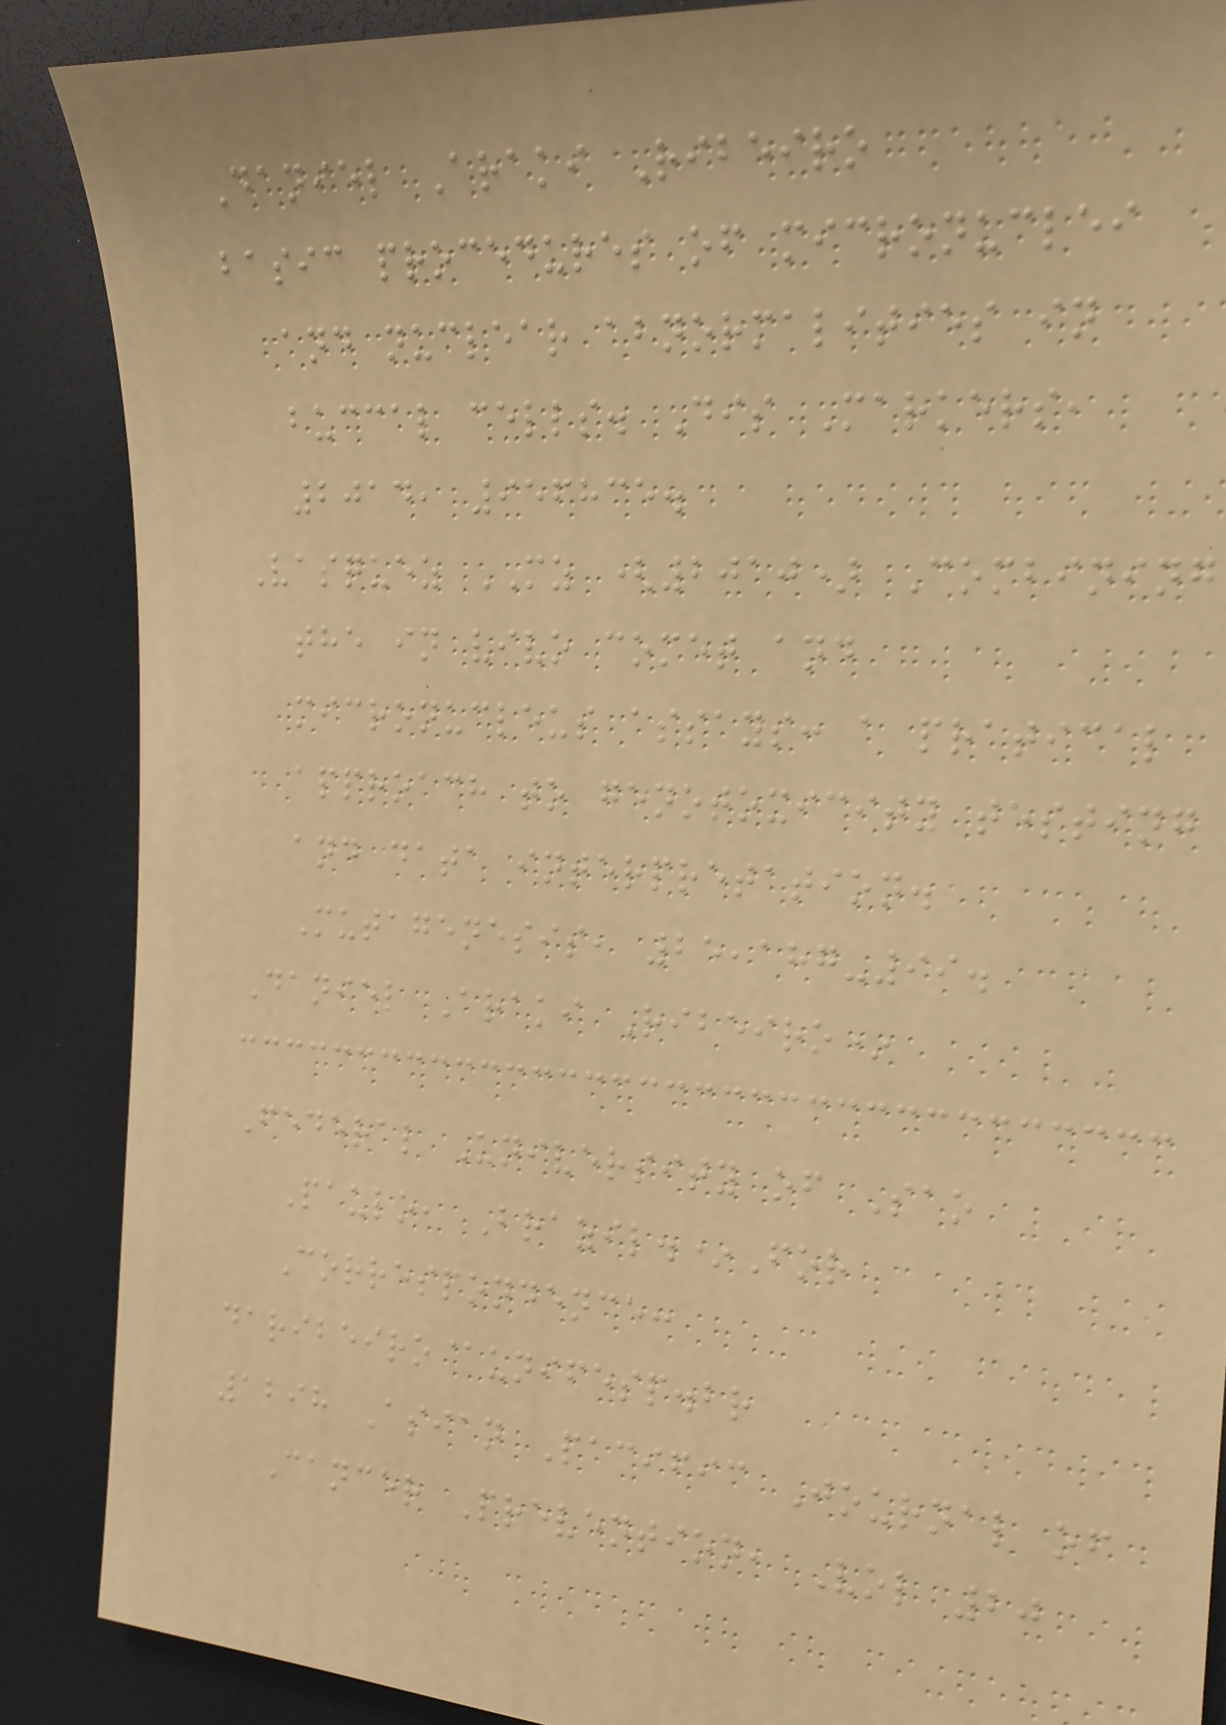Daniel Araki Ribeiro
basic procedures of micronuclei
and nuclear abnormalities in
buccal cells. Dis Markers,
2014, 956835.
Vasquez MZ (2010) Combining
the in vivo comet and
micronucleus assays: a pratical
approach to genotoxicity testing
and data interpretation.
Mutagenesis, 25,187-99.
Daniel Araki Ribeiro*
Federal University of Sao
Paulo, Brazil.*For
Correspondence:
daribeiro@unifesp.br
1298 Asian Pacific Journal of
Cancer Prevention, Vol 20
